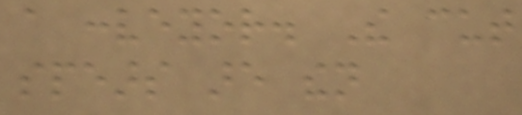a conveyor. The cut
spears are then
